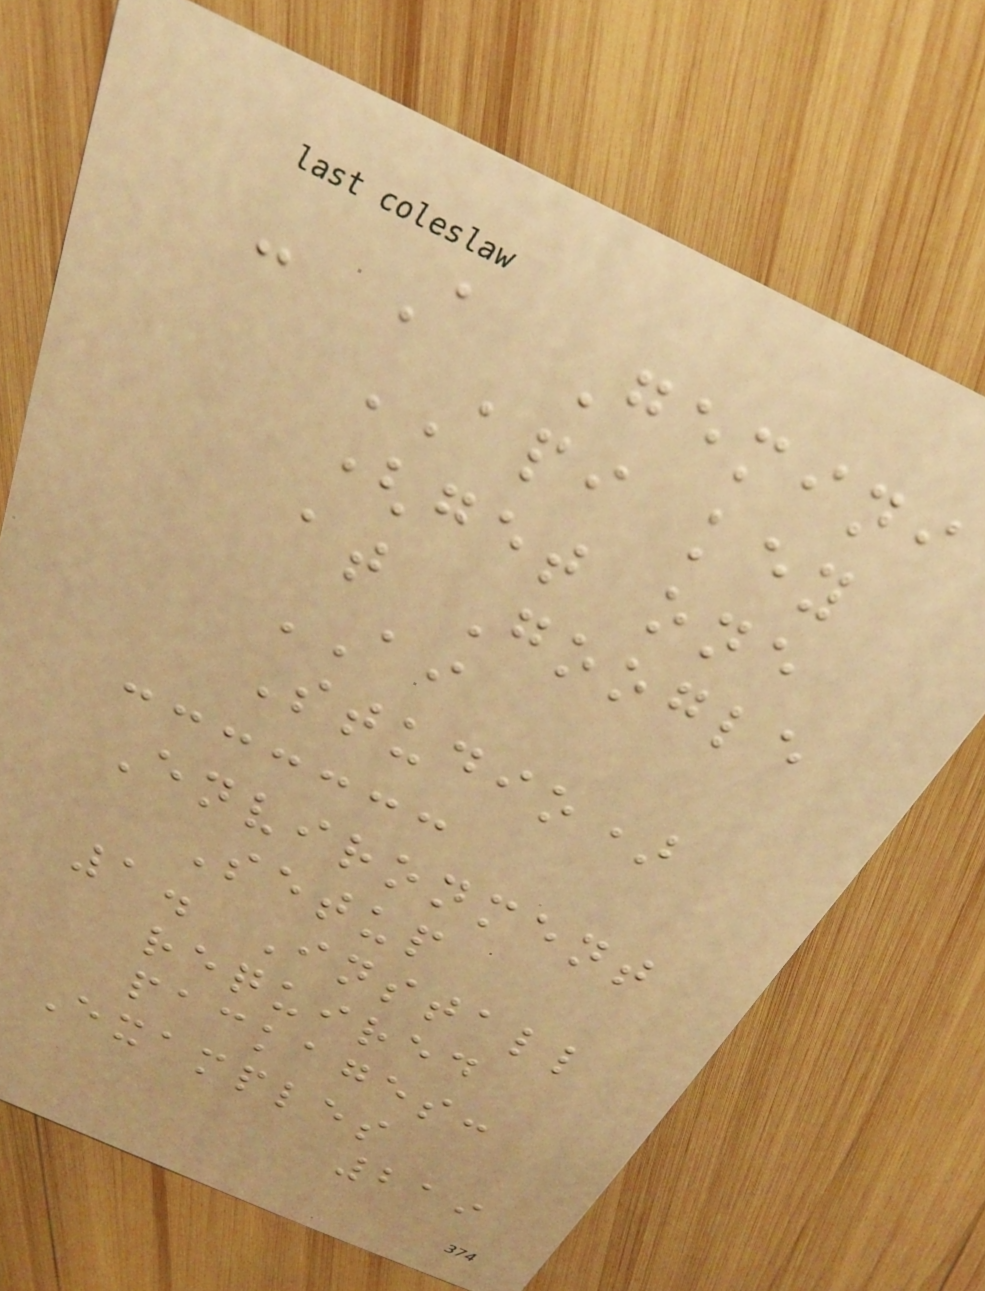- A Gemini
API key
(get one
at Google
AI
Studio)
Environment
Setup
1. Install
required
packages:
Examples
219
